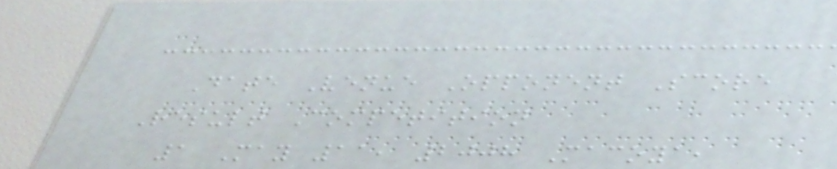Date Venue Opponent Score
Result Competition
1 May 11, 2008 Macoya,
